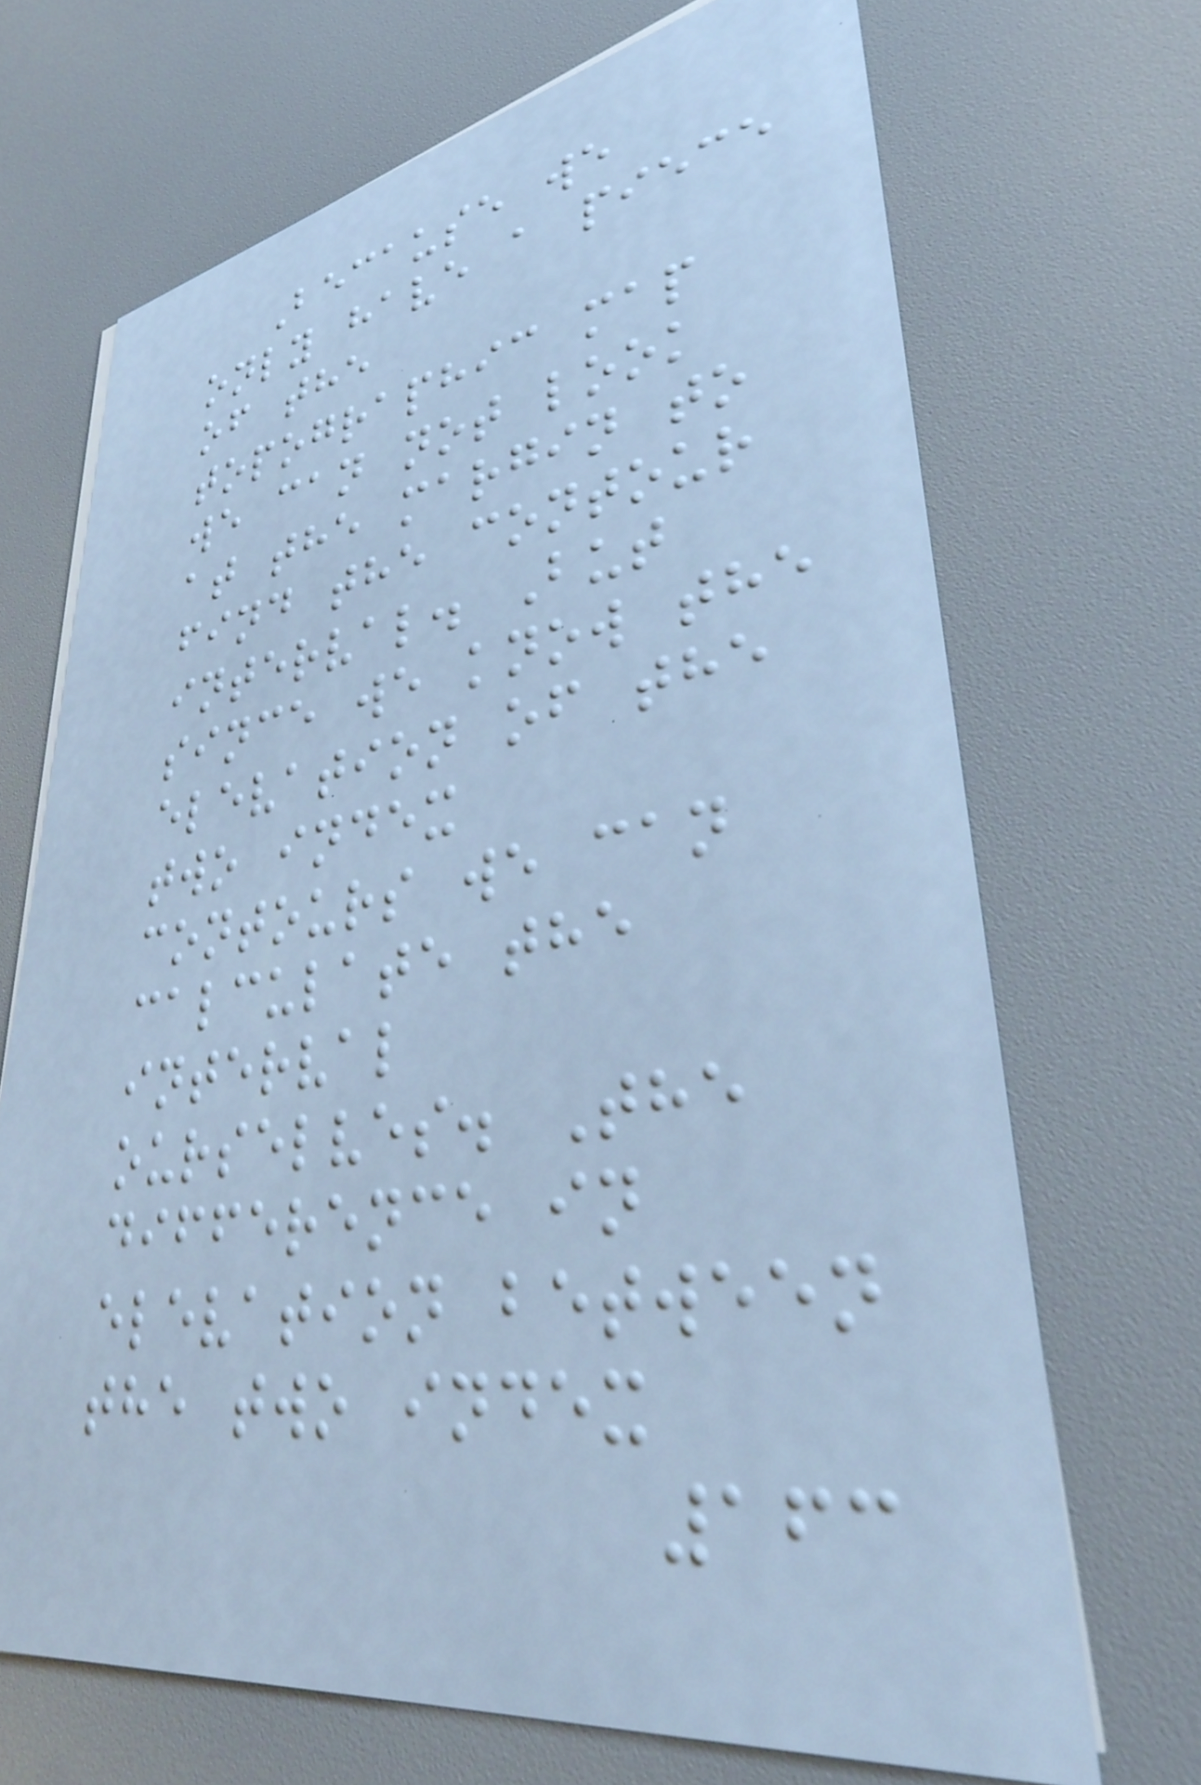Because we
only have a piece
of the
topographic map
we can not look
at the margin to
find the contour
interval. But
since we know the
elevation of the
two index
contours we can
calculate the
interval
ourselves. The
difference in
elevation between
the two index
163
